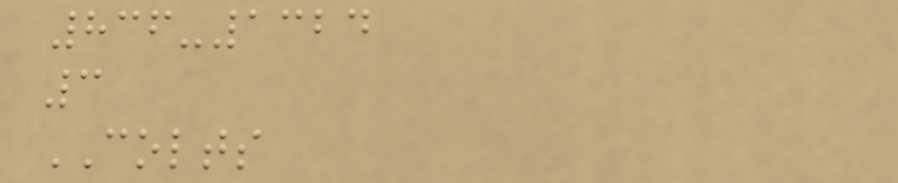836-1324
3
COLTS
